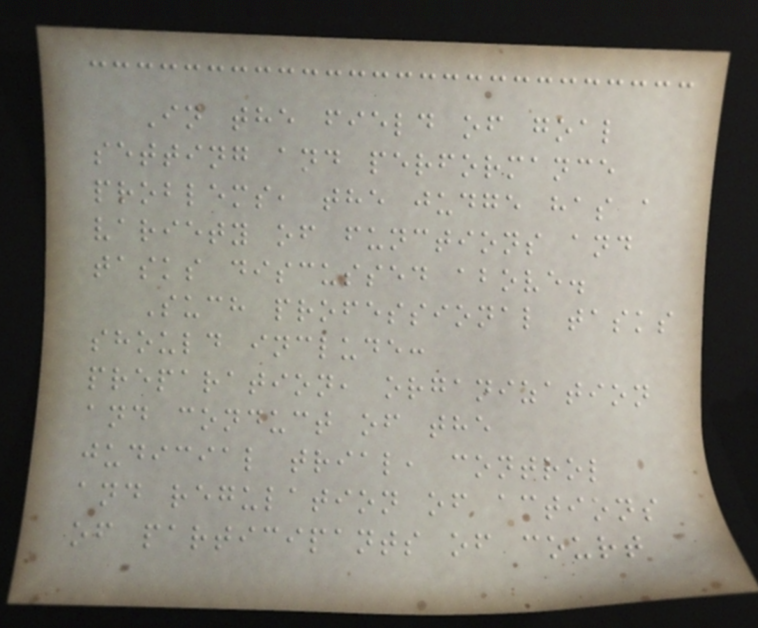In the field of goal
setting and performance
problems, the judge has a
variety of functions and
tasks discussed above.
Such professional tasks
should include:
preparation, organization
and conduct of the
judicial trial, control
and regulation of actions
of participants of court
